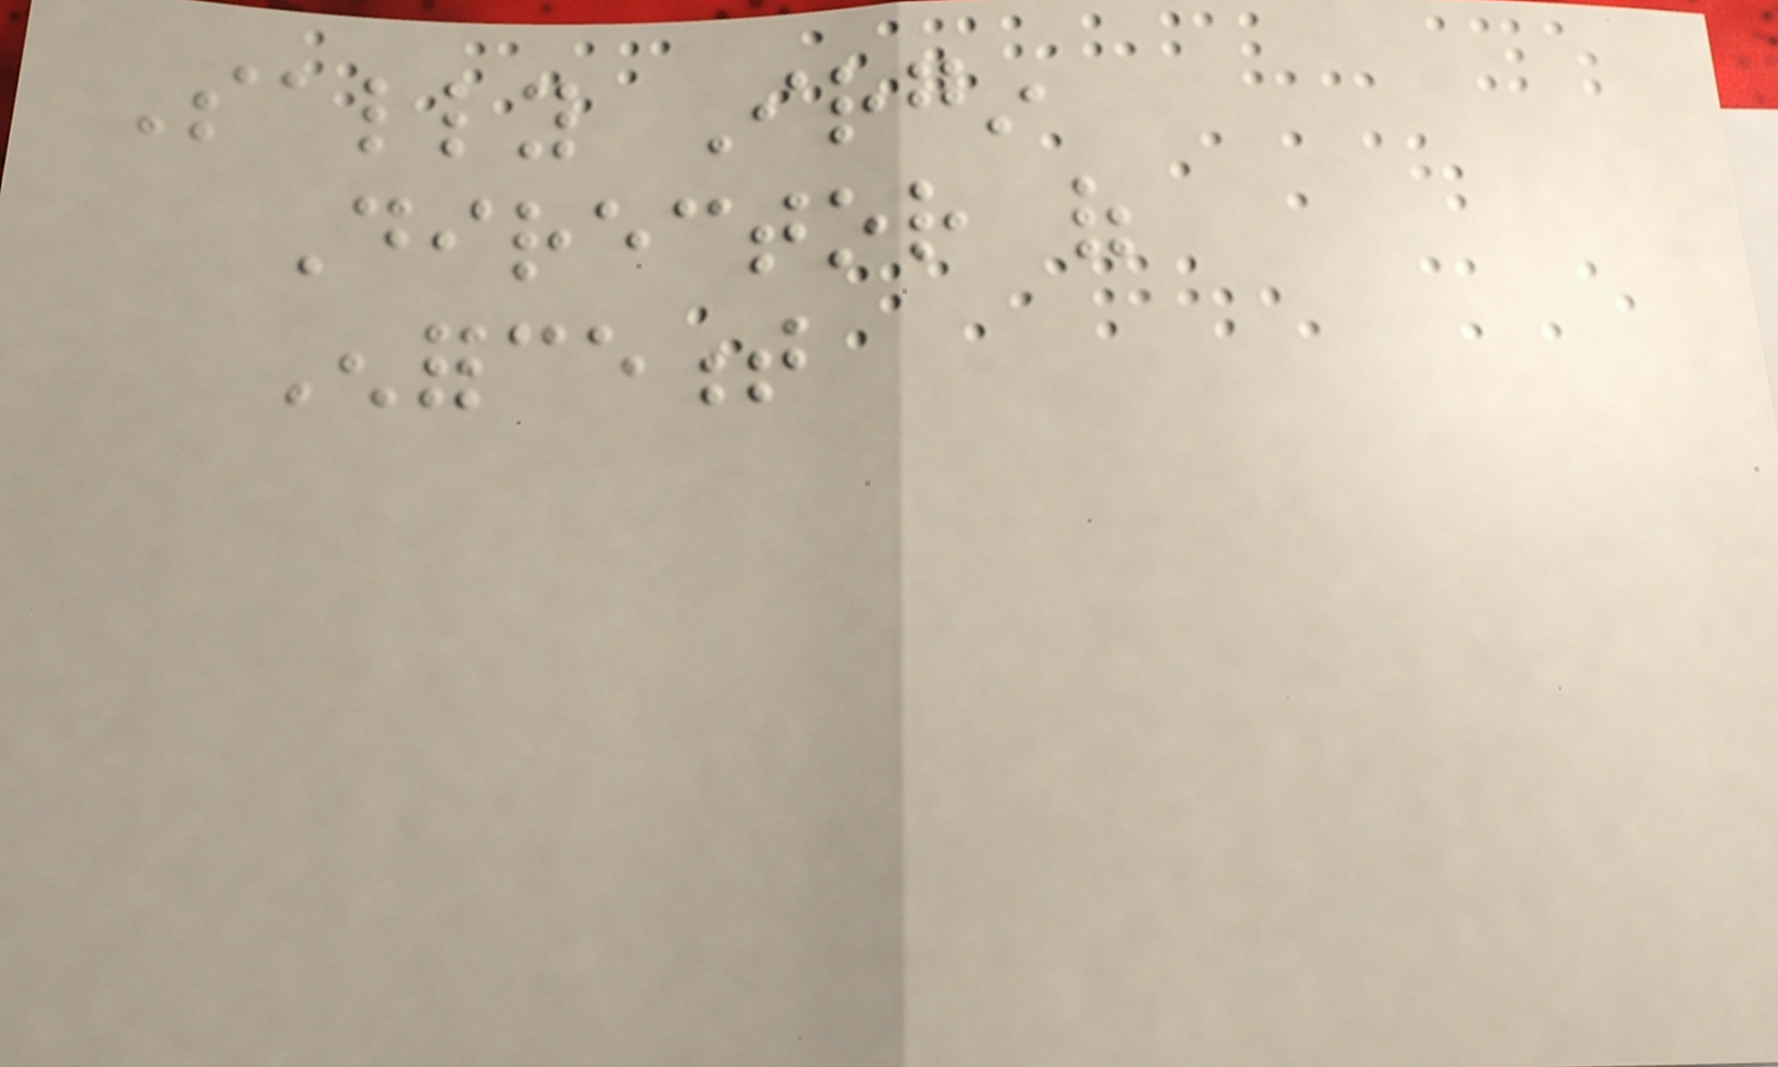Sally Irgin
Director of
Enforcement
